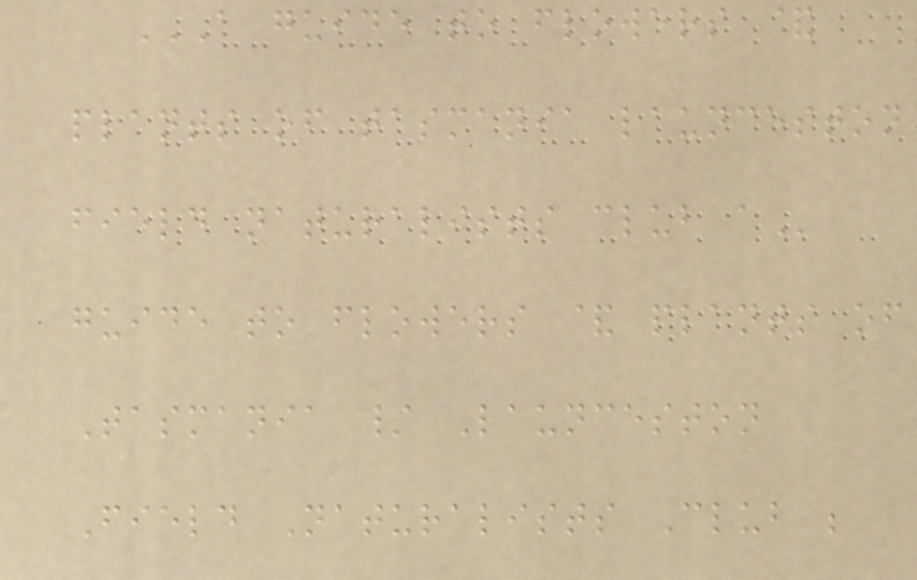A GUIDE TO FLOWERS &
PLANTS OF TASMANIA LAUNCESTON
FIELD NATURALISTS CLUB A
guide to flowers & plants of
Tasmania / Launceston
Field Naturalists Club ;
